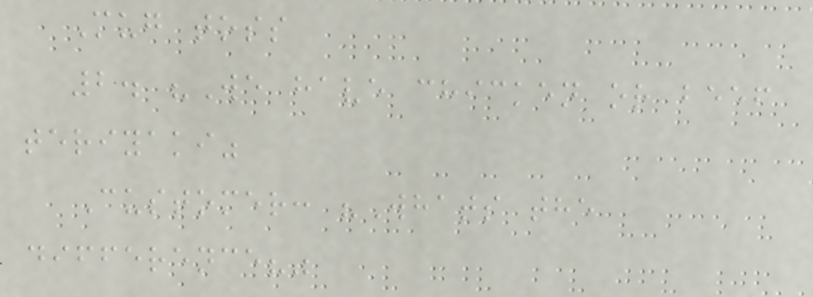Mug toss
2. "We have chicken or beef
teriyaki"
Customer: "Whats the
difference?"
